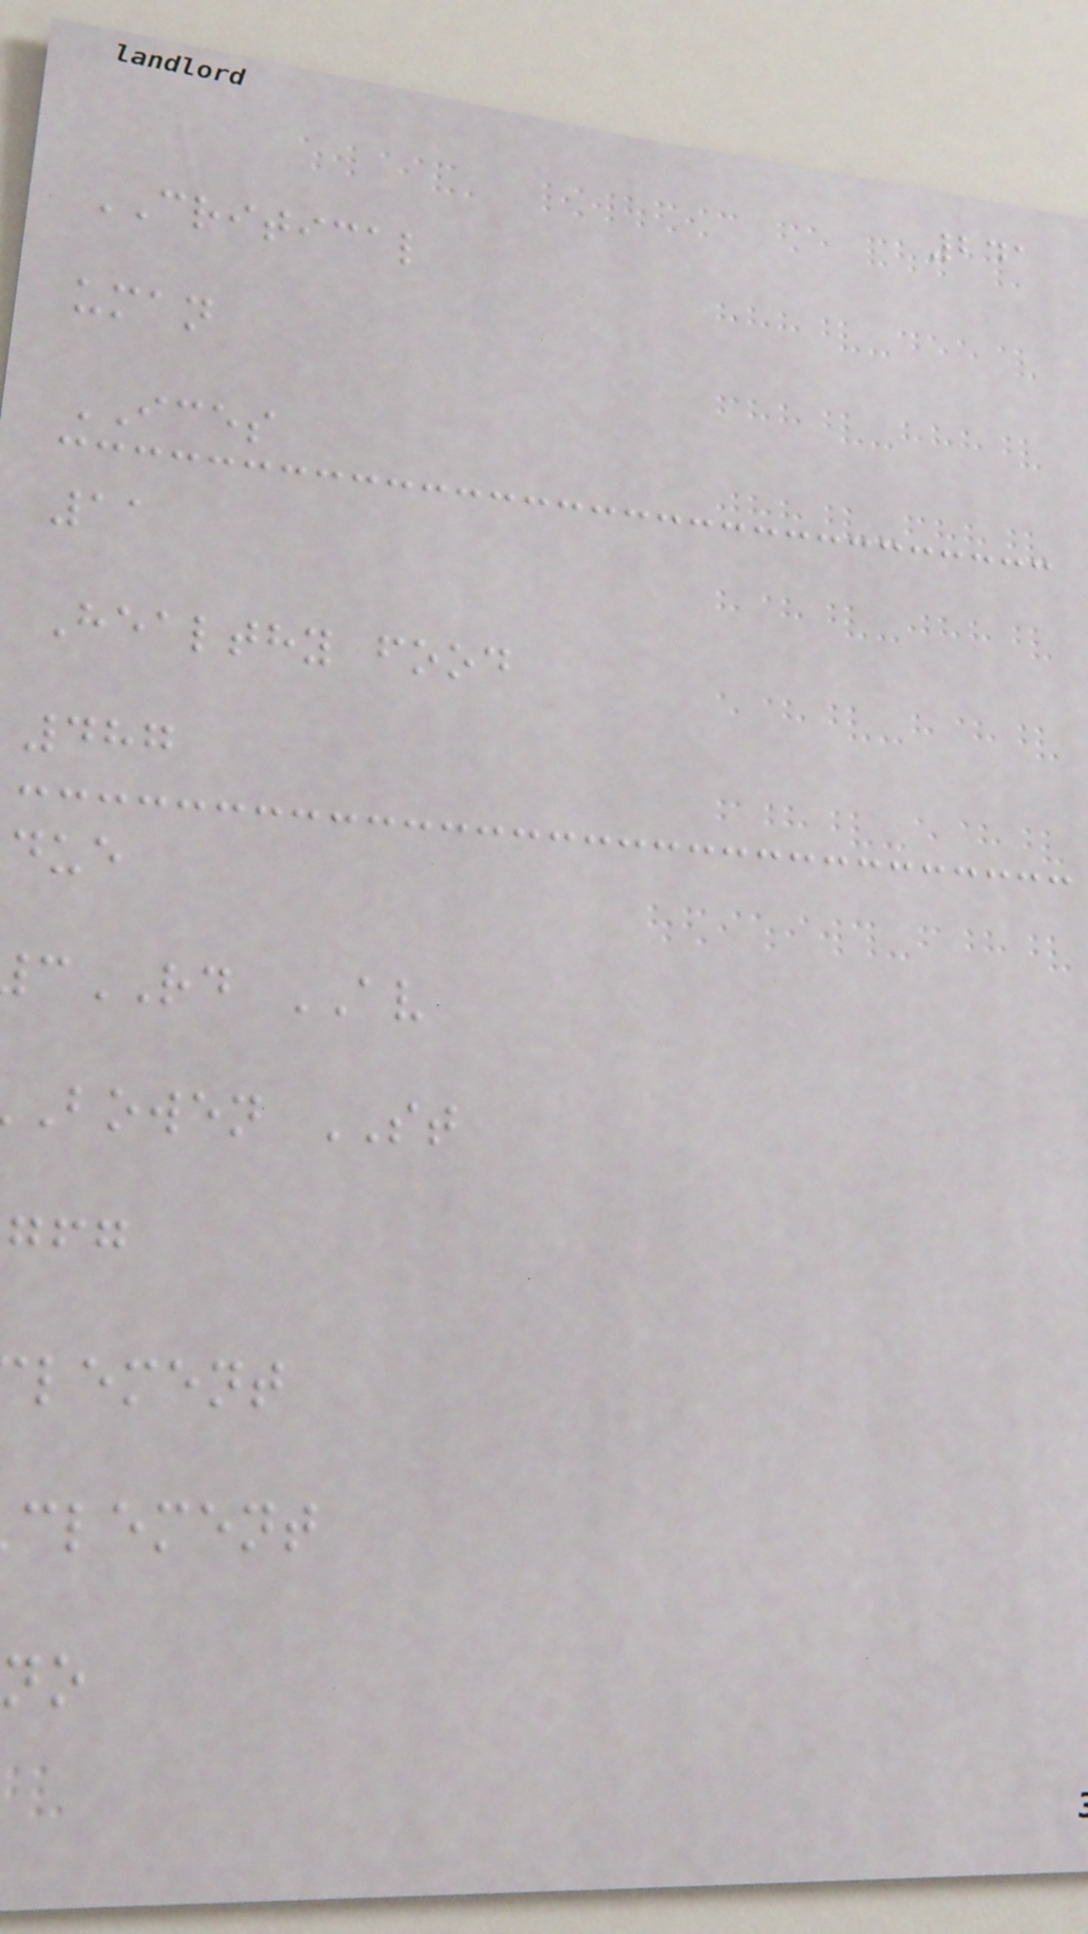241
CRITICAL
uman
ICES
11
Healthy food
487
due
RD AV
bowen ST
lement
clement
